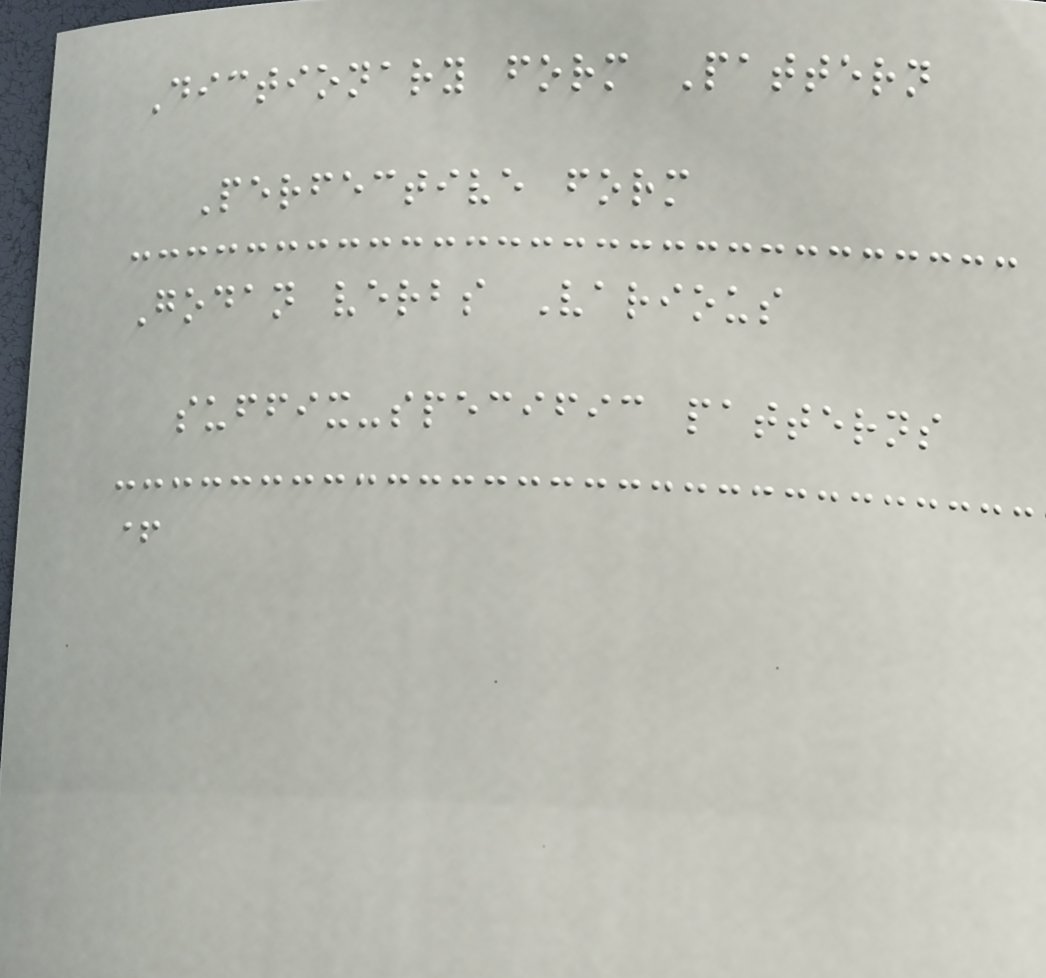Dictionary form Pattern
Perfective form
Godan verbs Various
suffix-specific patterns
+
